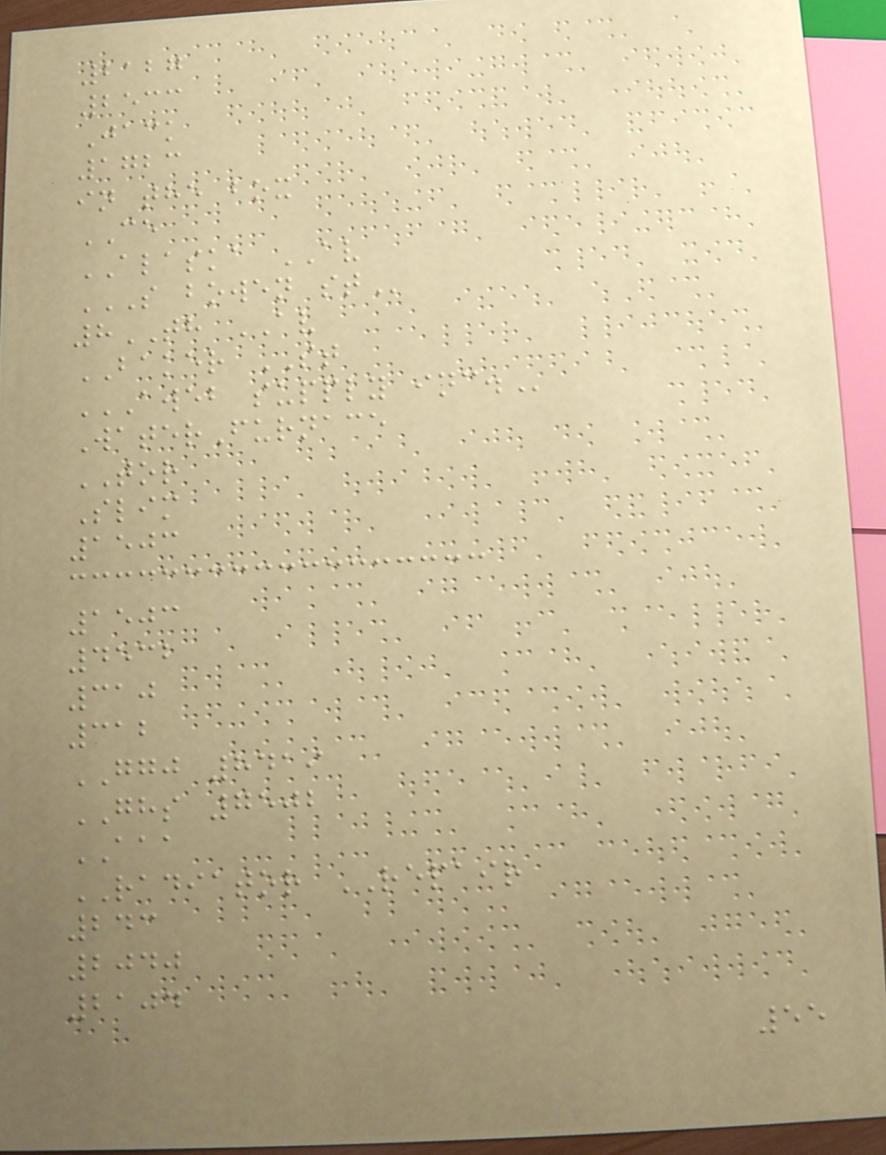2127
2533
Jack
1723
in the box
CE
ALASKA AV
S BOWEN ST
8TH AV
BAKER ST
AWEB SUPPLY INC.
WaterFurnace
TOR
Slim
1503
1503
4532
310
312
GGJ 8419
GHS 7502
AAA
RADIATOR REPAIR
243
2040
2104
55
